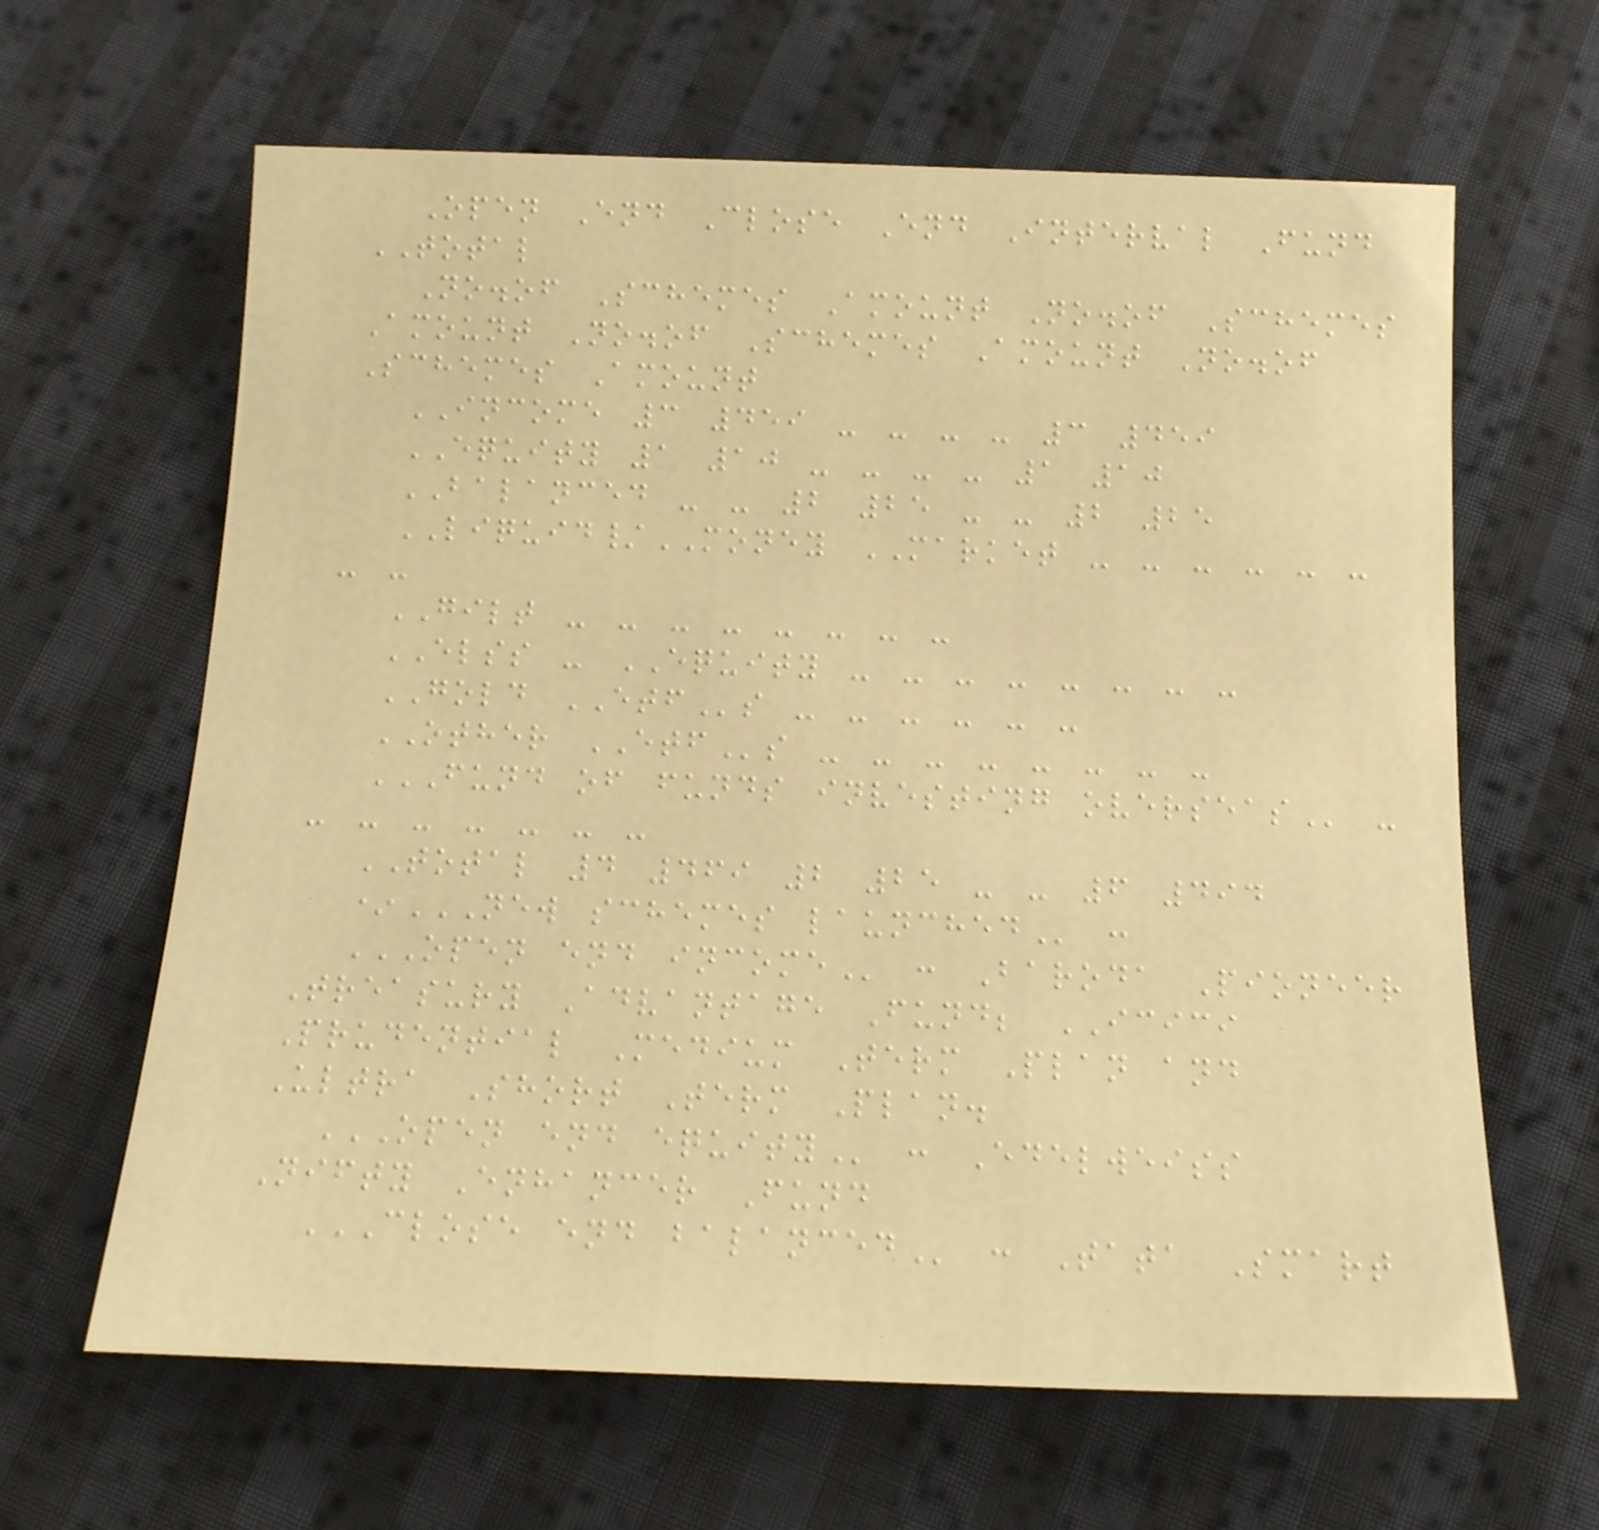Open End Close End Interval Fund
TOTAL
No.of Schemes Amount No.of Schemes
Amount No.of Schemes Amount No.of
Schemes Amount
INCOME 3 459 - - - - 3 459
EQUITY 1 10 - - - - 1 10
BALANCED - - 2 25 - - 2 25
LIQUID/MONEY MARKET - - - - - -
- -
GILT - - - - - - - -
ELSS - EQUITY - - - - - - - -
GOLD ETFs - - - - - -
OTHER ETFs - - - - - - - -
FUND OF FUNDS INVESTING OVERSEAS -
- - - - - - -
TOTAL 4 469 2 25 - - 6 494
*NEW SCHEMES LAUNCHED :
OPEN END INCOME : Baroda Pioneer
Treasury Advantage Fund; ICICI
Prudential Medium Term Plan and
Ultra Short Term Plan.
OPEN END EQUITY : Edelweiss
Nifty Enhancer Fund
CLOSE END BALANCED : Tata Smart
